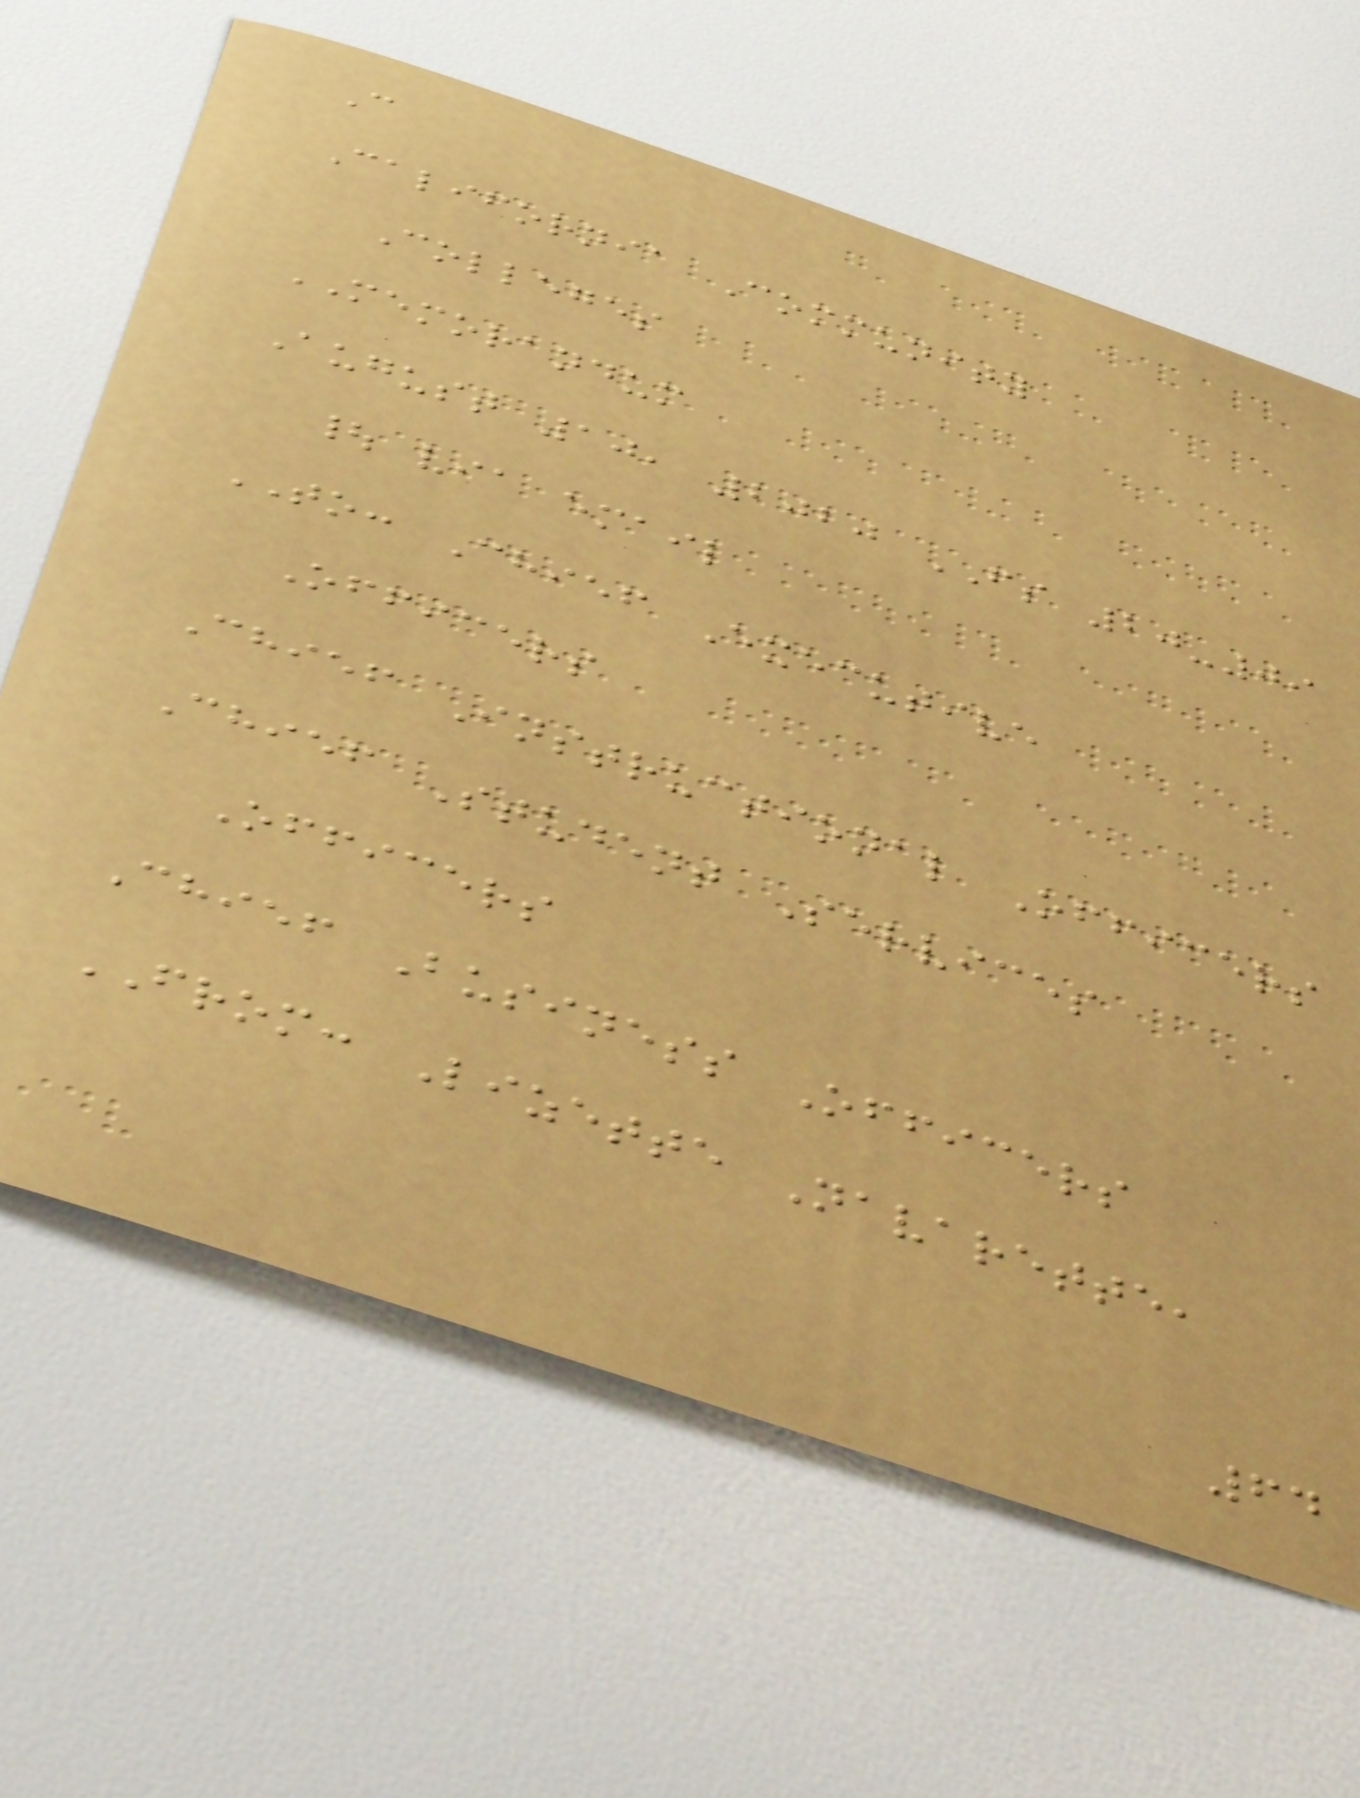C
California Community
Colleges
MEMORANDUM
August 10, 2020 FS 20-09
| via email
TO: Chief Executive
Officers
Chief Instructional Officers
Chief Student Services
Officers
Chief Business Officers
FROM: Lizette Navarette,
64
